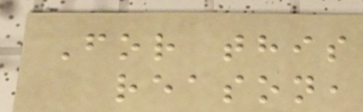For this
reason,
